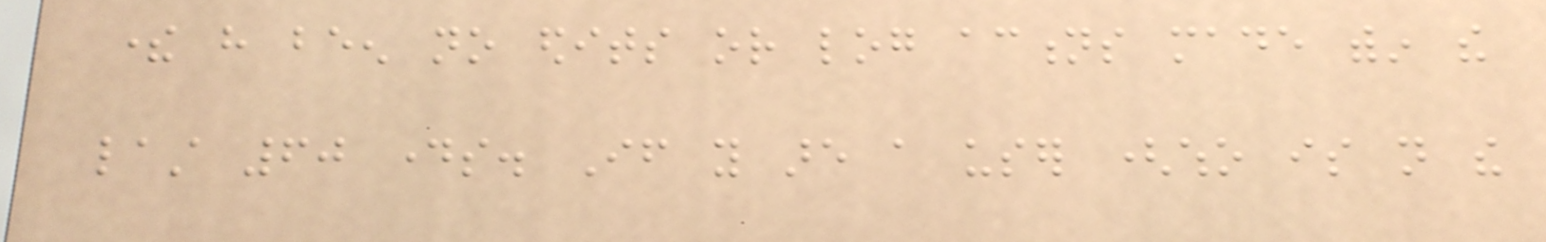there have been no edits or log actions made within the
last 60 days. If you are a user (who is not the
